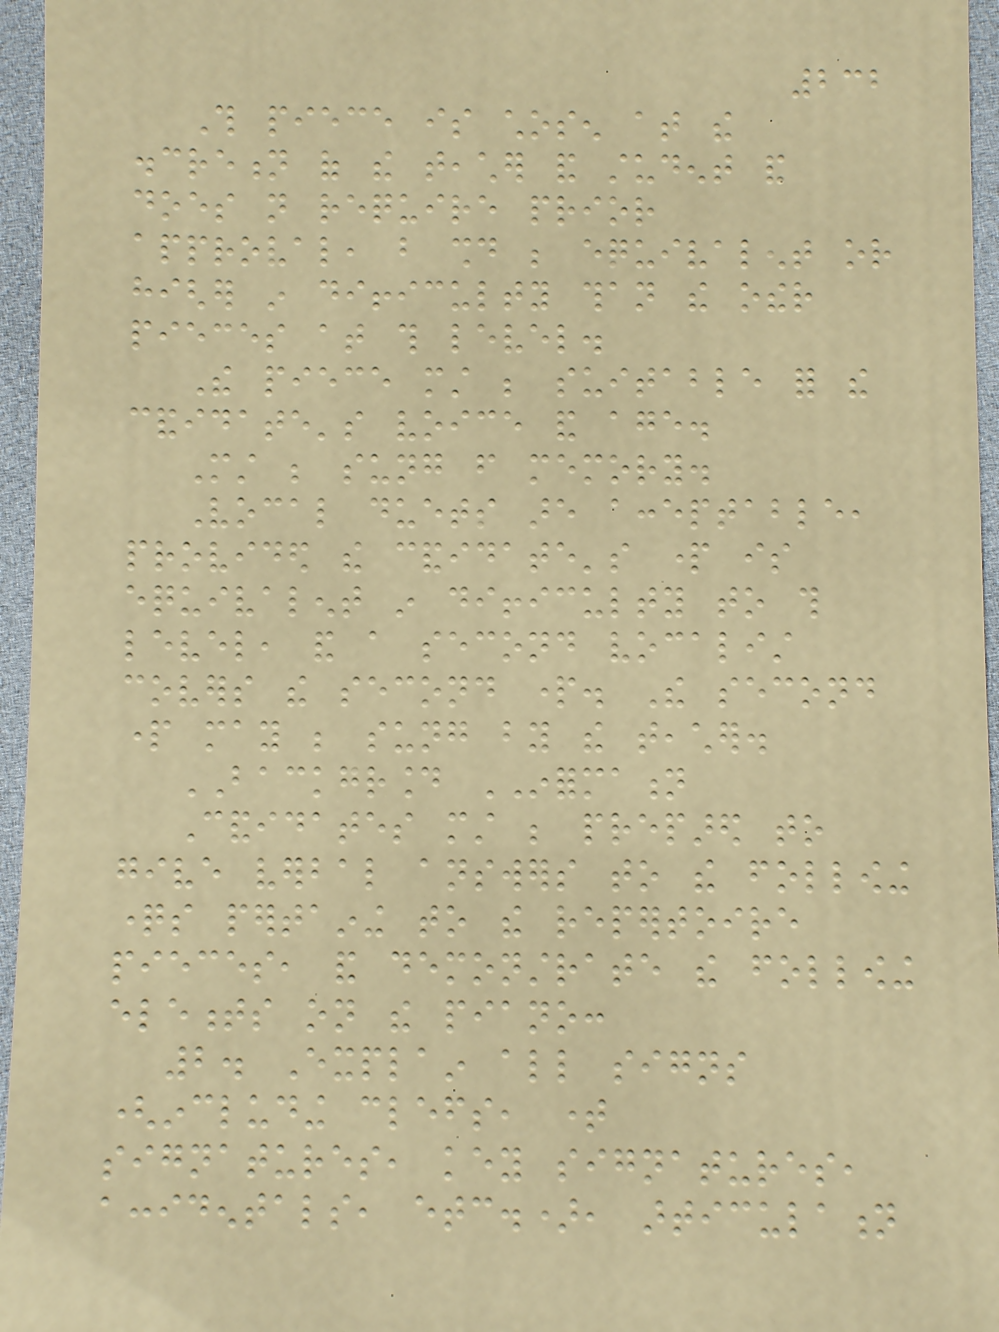232
This piece is chosen at the
discretion of the teacher and student and
does not require prior
approval, but should be equivalent or
higher in difficulty than the other
pieces at this level.
The piece must be suitable for the
candidate's voice and age.
Must be sung from memory.
Vocal duets are acceptable,
provided the candidate's part is
equivalent in difficulty to this
level, and a second vocalist
covers the second part. The second
part may be sung by the teacher.
BACKGROUND INFORMATION
Candidates must be prepared to
give verbal answers to the following
questions pertaining to the repertoire
pieces, and demonstrate the following
elements on the piano:
2. Explain all signs
(including clefs, time
signatures, key signatures,
accidentals, etc.), articulation
